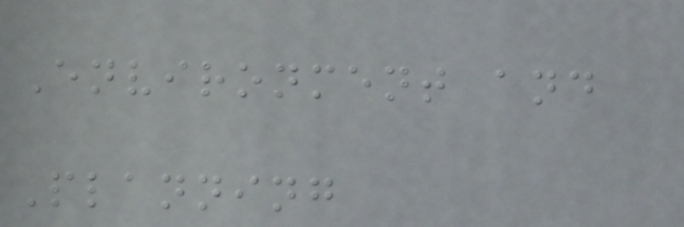Environment and
Planning
